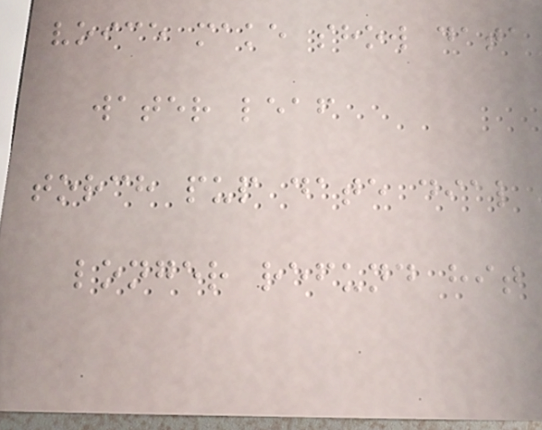voice make show data
water leaf
torch pup date dial
longer refund hit
